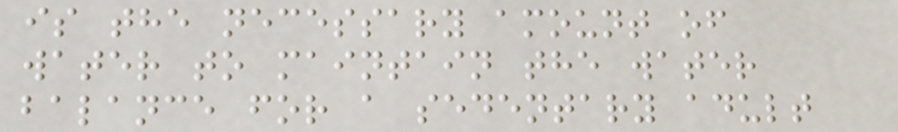is the necessary amount of
water to maintain the water
balance for a sedentary adult
